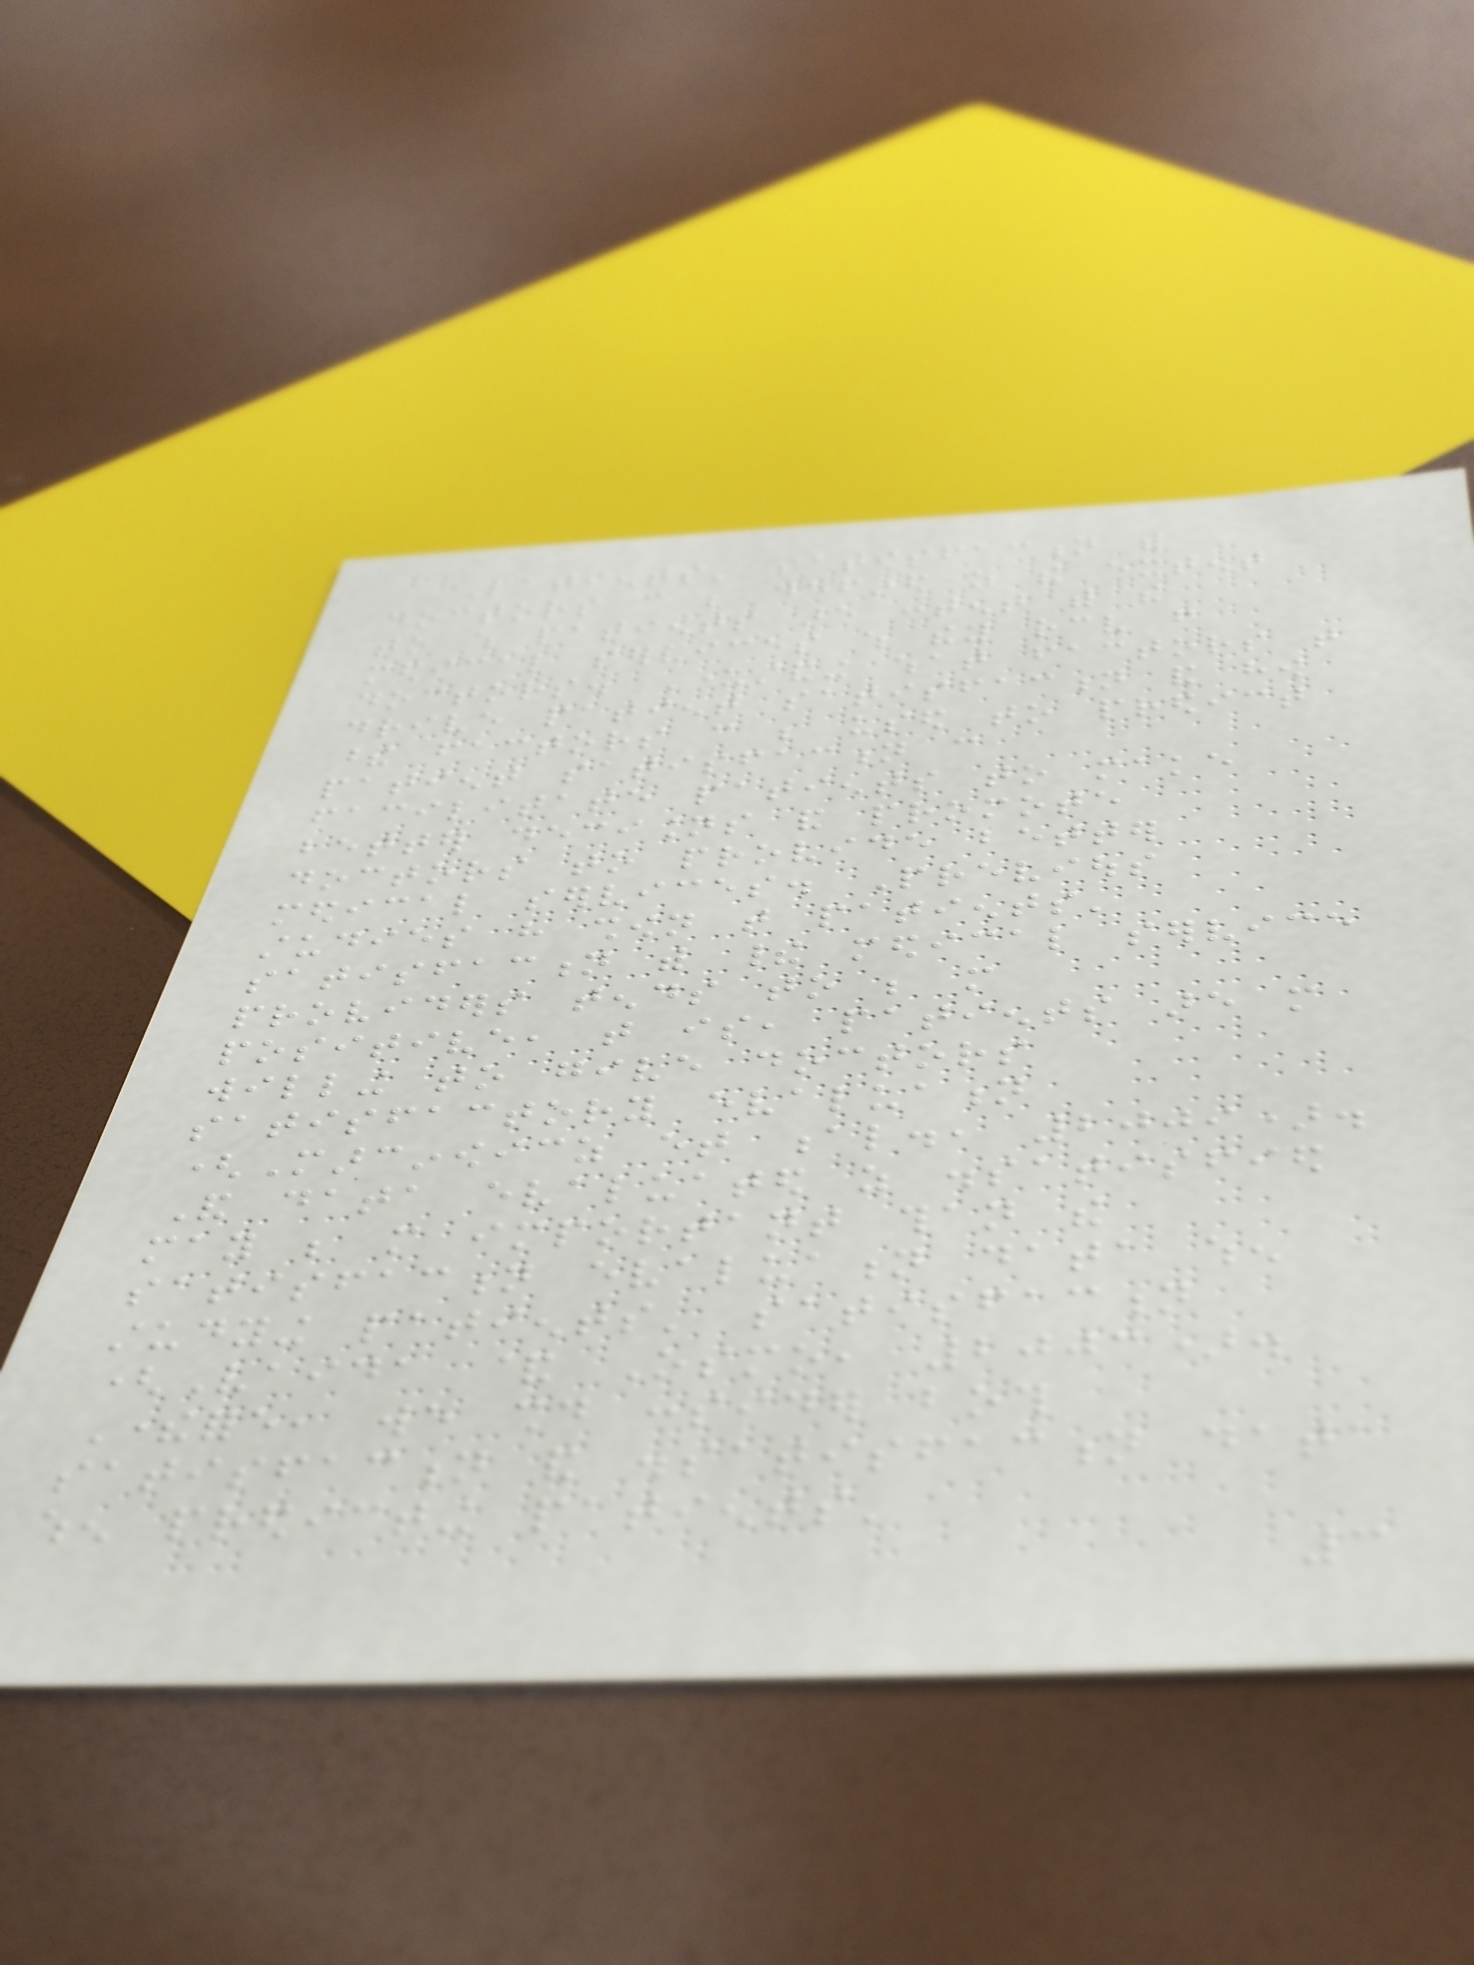Patients' satisfaction with
doctors can be defined as the extent
to which patients are content with the
medical services which they receive from
doctors. Understanding what factors that
drive patient satisfaction and how
these factors can be used to predict
patient satisfaction can
facilitate patients to make
better decisions and promote
doctors to provide better
medical services. Previous
studies have shown that patients'
satisfaction with their medical service
providers tends to be more
positive, that is, patients are more
willing to give doctors
satisfactory evaluation
(Marcinowicz et al., 2009).
And data evaluated as dissatisfied
may be more important than the
satisfaction evaluation data when
studying patients' satisfaction
(Vaida & Osmo, 2003).
Therefore, we should consider both
satisfaction and dissatisfaction data
when predicting patients'
3
